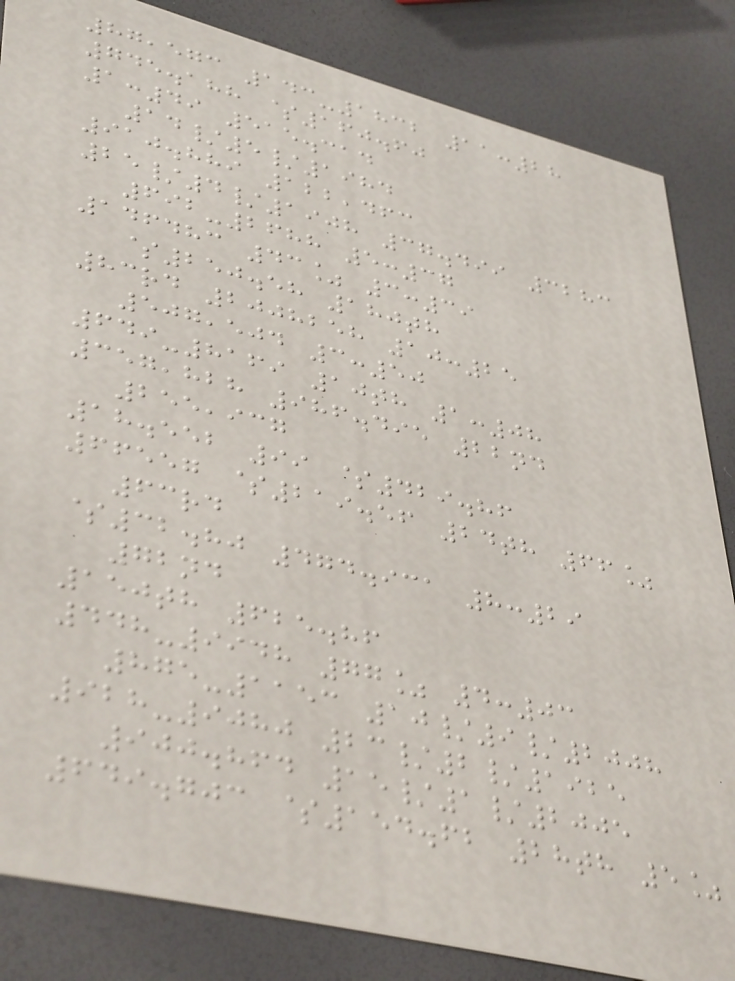87,573 143-1832 11:28
745.188 $160.60
1:49 515.314
14/5/1984
910.889 122,463
25/4/1908 37.499 3283
692-2688 5:37
146483 43% 3:39
$250.58 180th
83rd 2008258 10:25
507,504 3:50
649-8169 10th 1:08
357,828 986.495 22nd
255,937
18.552 99 $429.86
66557 $219.56 24th 66%
63rd
$32.80 474.931 8:29
72nd
150th 625.86
448-9948 77% 4:03
875-1153 10/9/2008
928-9080 23/2/1925
900.864 15/1/2005
649.703 $154.62 28th 5%
